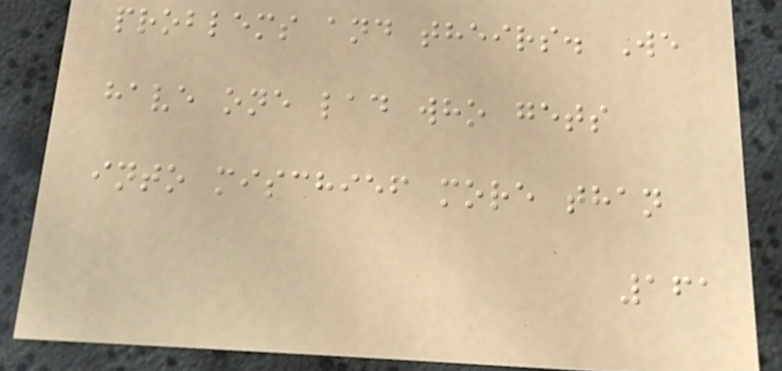problems and theirs. We
have one lad who gets
into mischief more than
161
